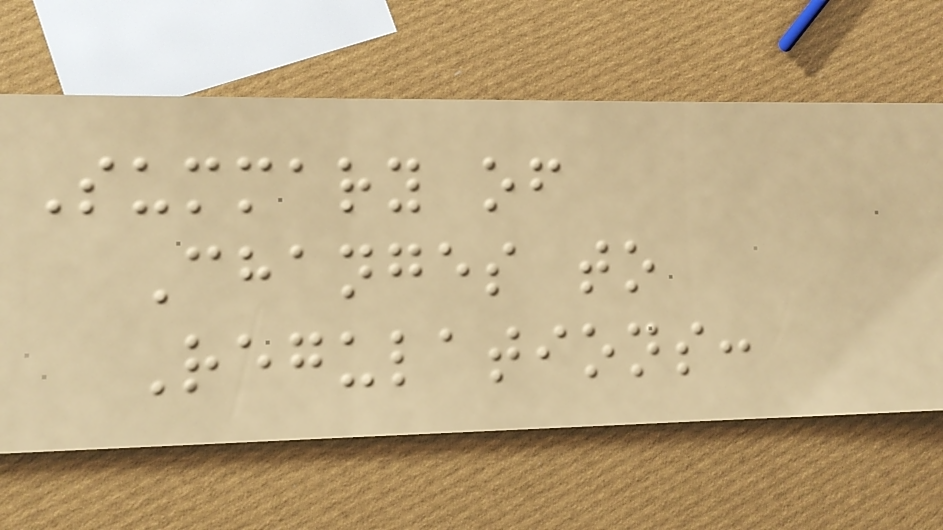Summary of
Changes to
Regulations:
